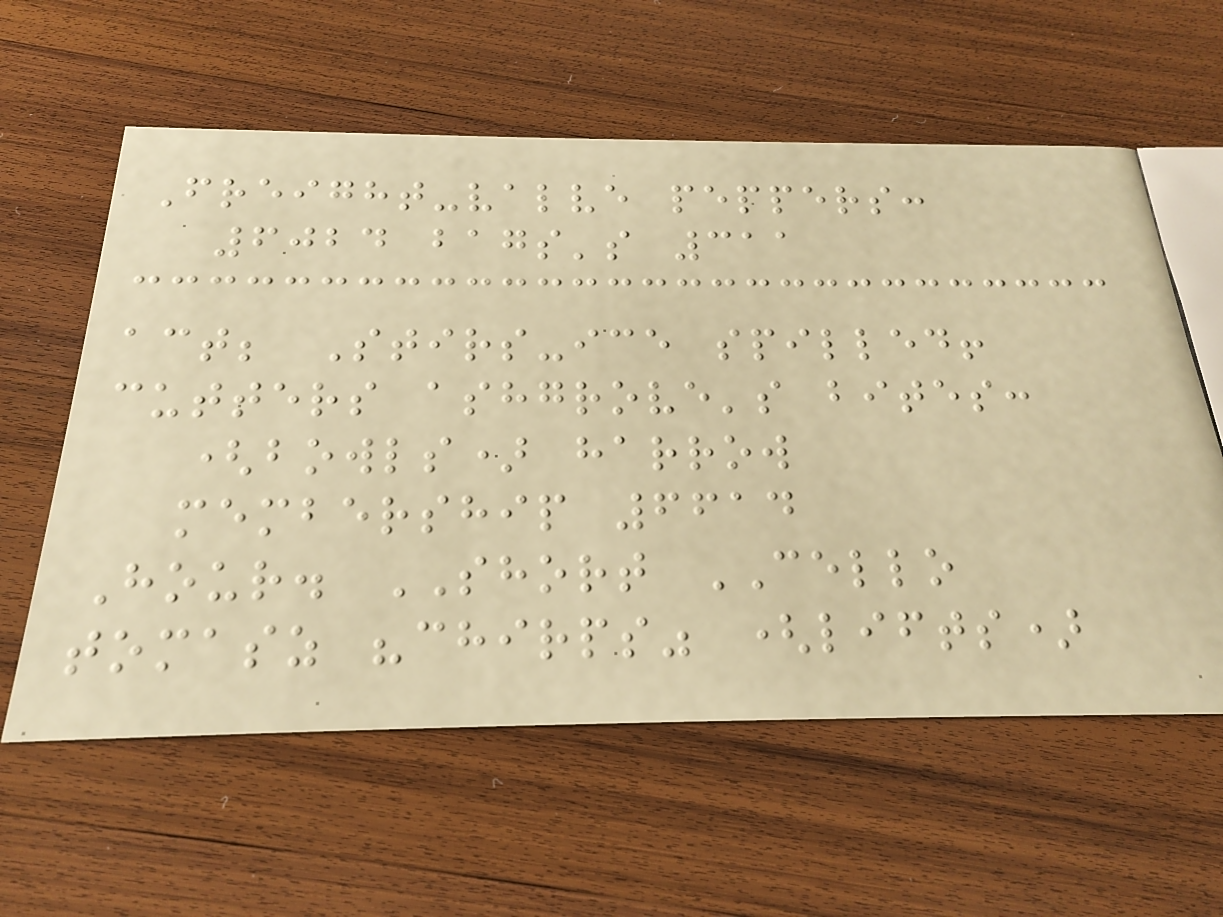Freight-valve peppers:
6024 bags's 311
act; Stirs-ice spilled!
cutters ashgrove's bites:
(bowls) harrow
membership 6614
Hour. SHORT CELLO
tomasz "chirps" (lifts)
